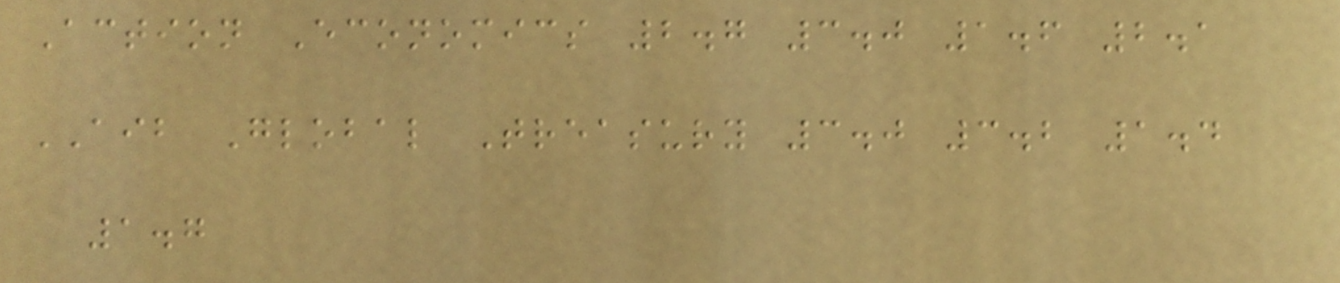Action Economics 2.7 3.0 1.6 2.1
AIB Global Treasury 3.0 3.2 1.4
1.7
